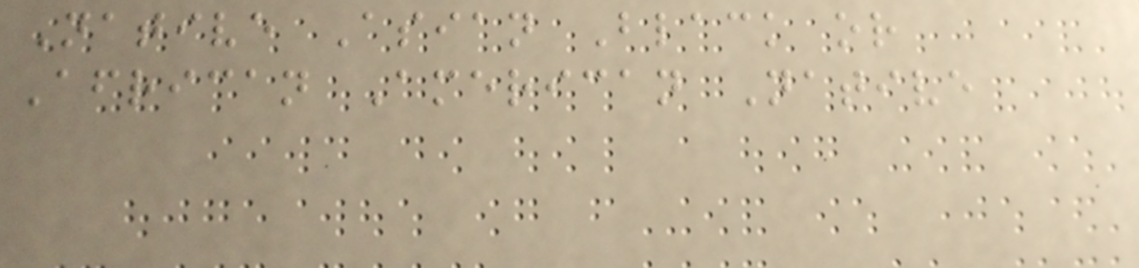Native Asian Black or
African American Native
